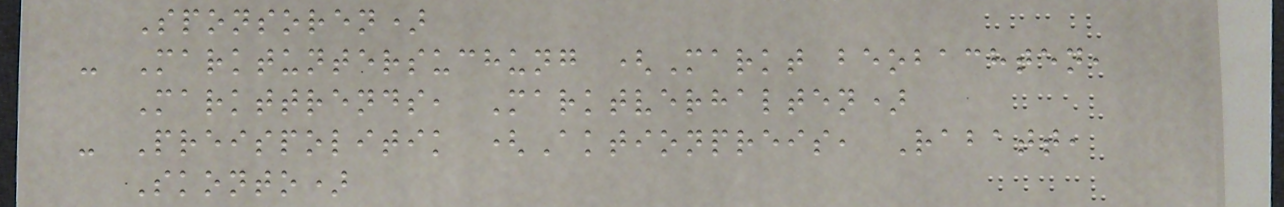Sponsoren)
- Marktuntersuchung (Markt beobachten,
Markttrends, Marktverhalten)
- Preispolitik (Aktionpreis, Rabatt,
Skonto)
